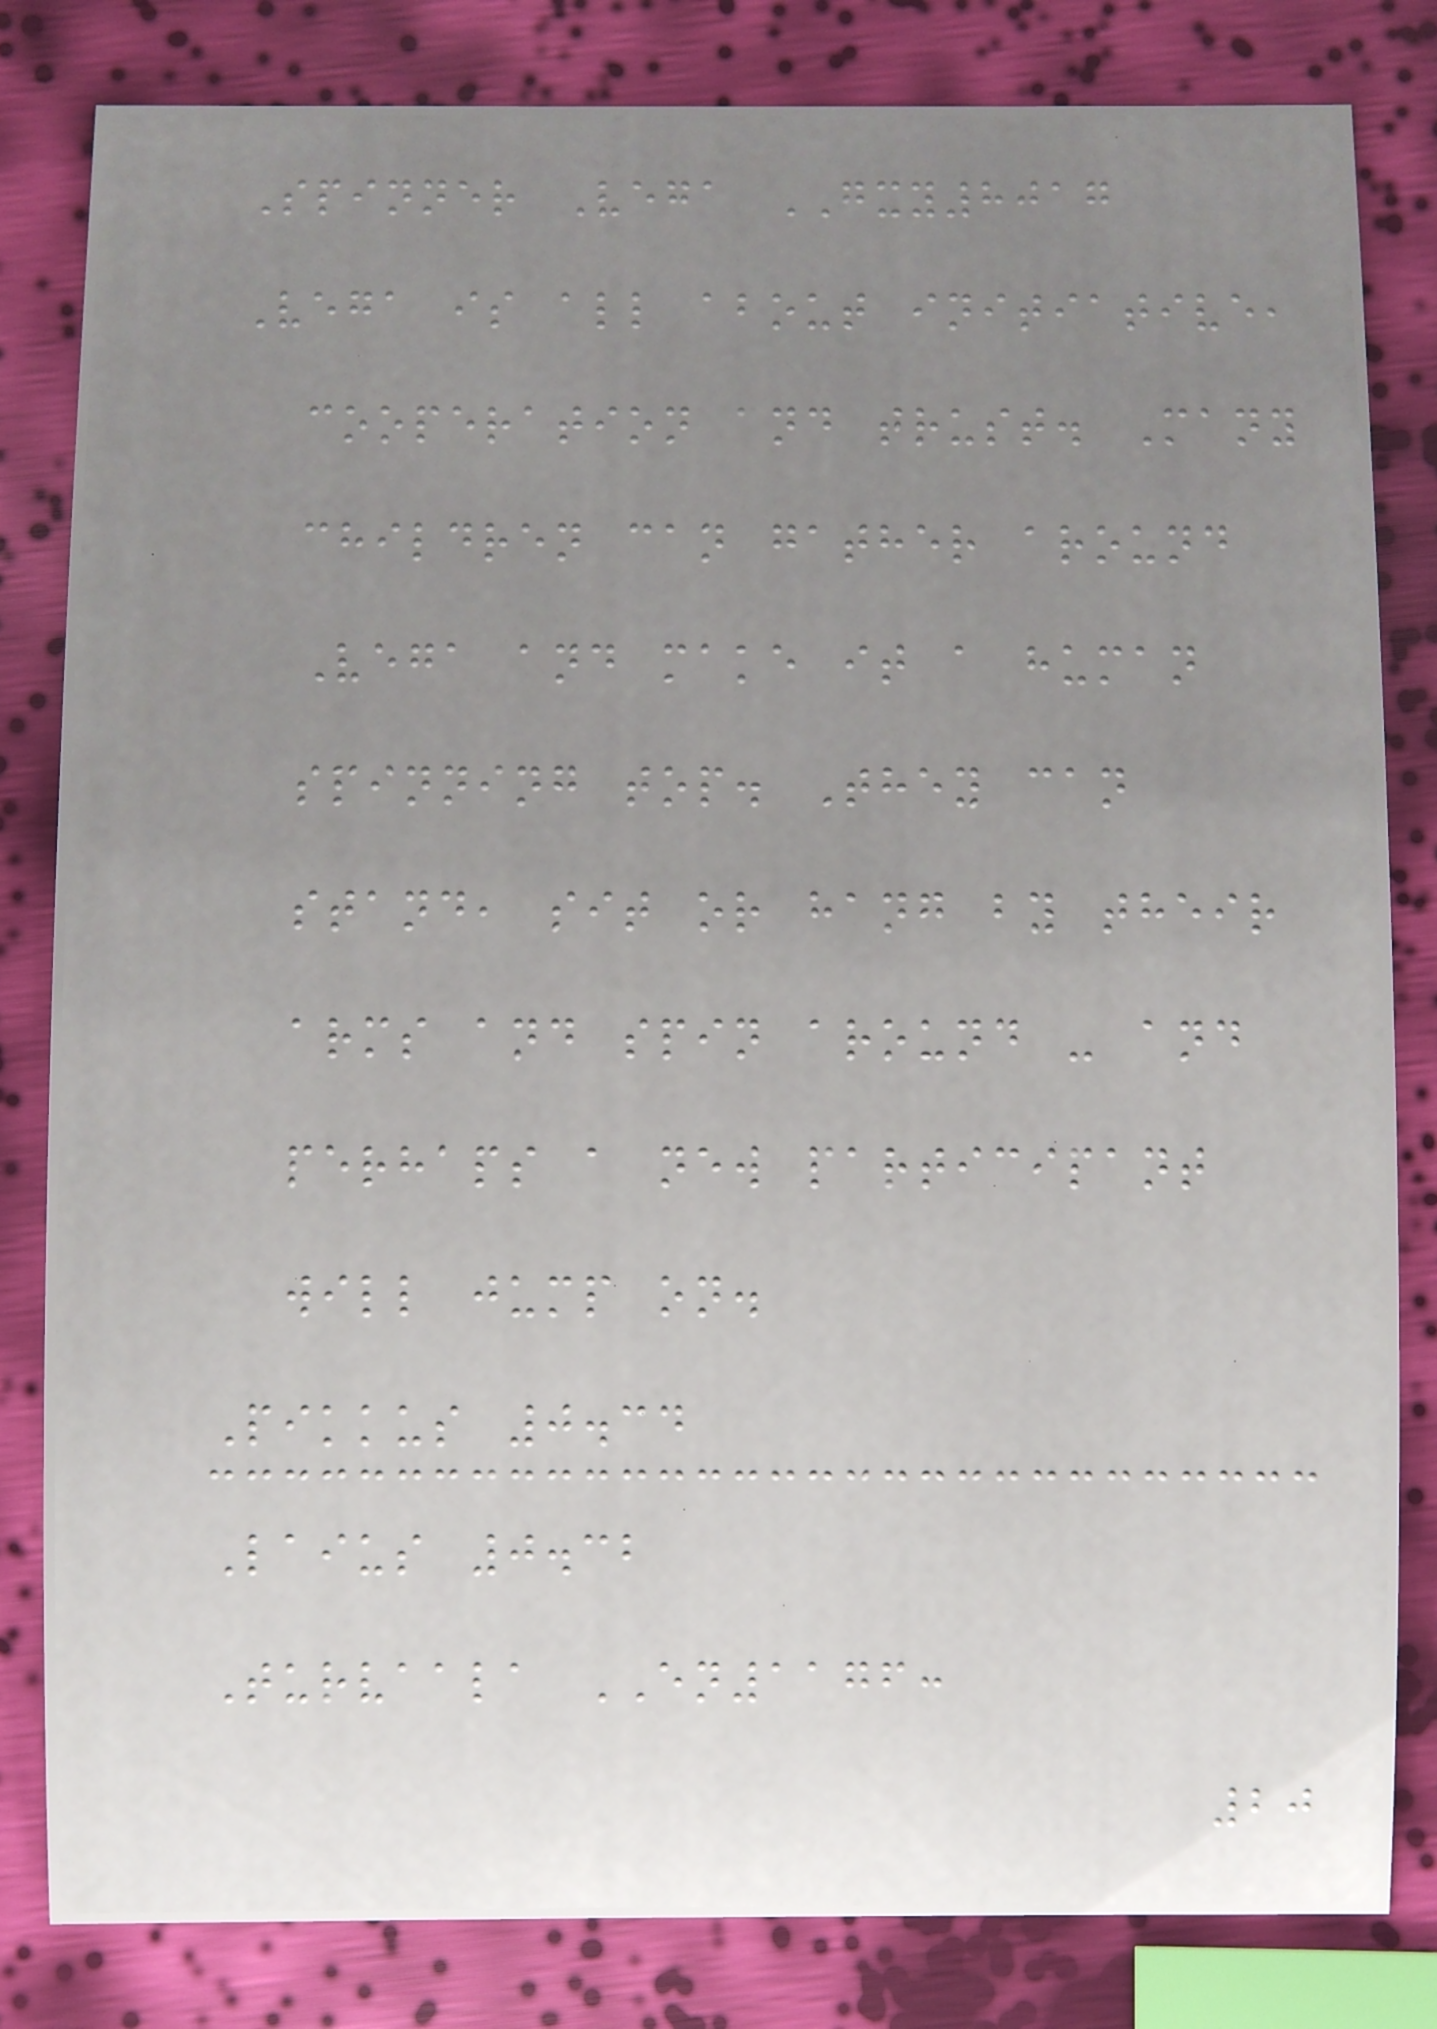Spinner Vega GXY8017
Vega is all about initiative,
cooperation and trust. Many
children can gather around
Vega and make it a human
spinning top. They can
stand, sit or hang by their
arms and spin around - and
perhaps a new participant
will jump on.
Pikkus 0.34
Laius 0.32
Turvaala EN1176:
20
